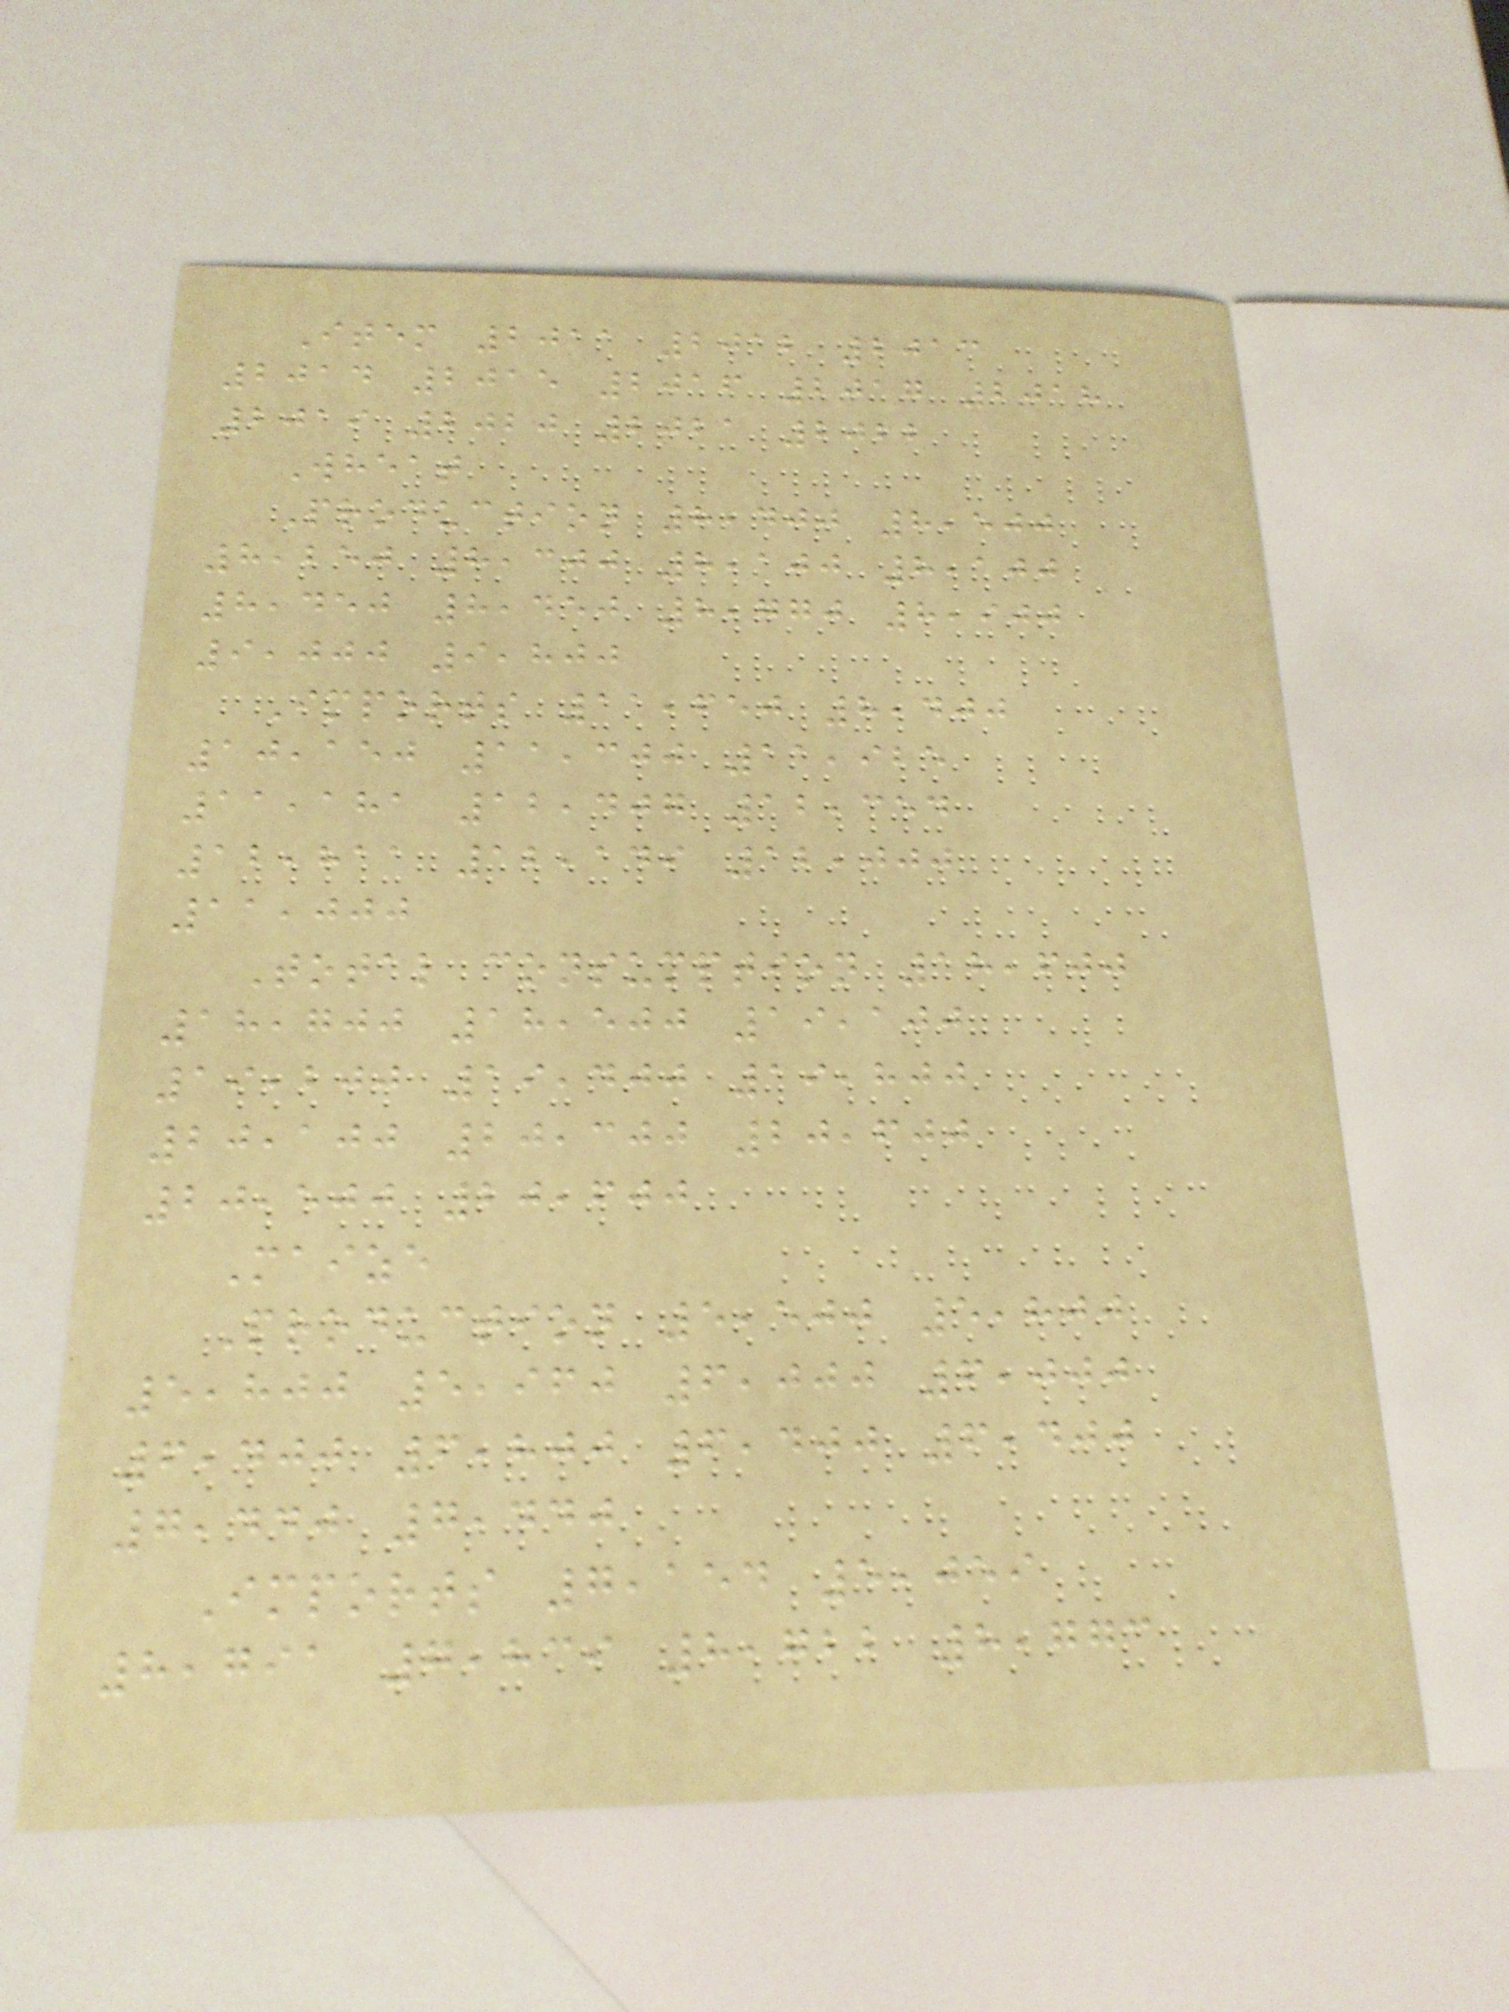Item 2011 2012 2013
2014 2015 2016 2017 2018
2019 2020 2021 2022
Wheat
Production 8,400 8,500
8,250 8,300 8,100 8,100
8,450 8,450 8,770 8,900
9,000 9,800
Imports 11,650 8,400
10,150 11,300 11,925
11,181 12,407 12,354
12,811 12,149 12,000
11,000
Total consumption 18,600
18,700 18,500 19,100
19,200 19,400 19,800
20,100 20,300 20,600
20,500 20,600
Maize
Production 5,500 5,800
5,800 5,960 6,000 6,000
6,400 6,800 6,400 6,400
7,440 7,440
Imports 7,154 5,059
8,791 7,839 8,722 8,773
